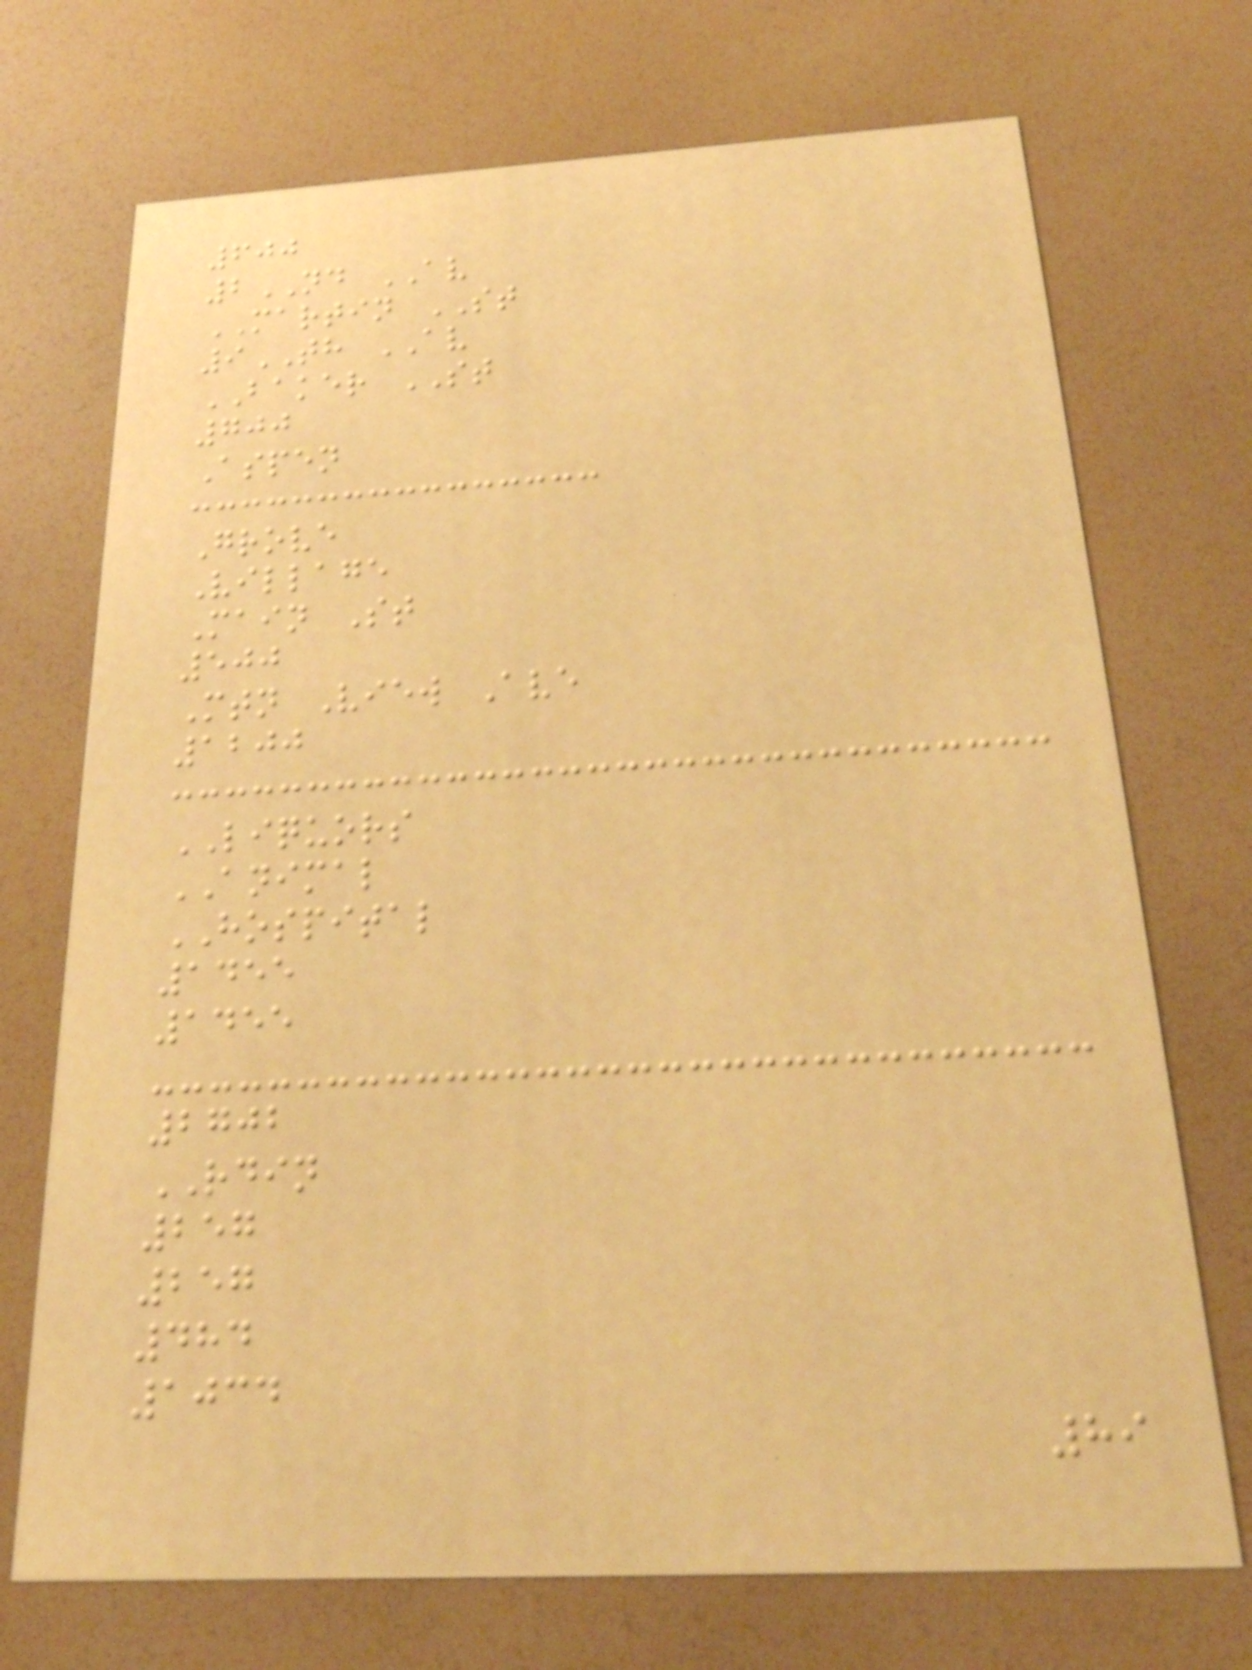600
2ND AV
MARTIN ST
9TH AV
BAKER ST
700
Aspen
Grove
Village
Main St
500
Mtn View Ave
1200
LIQUORS
ANIMAL
HOSPITAL
1455
1455
2702
RDIN
257
257
484
1034
89
